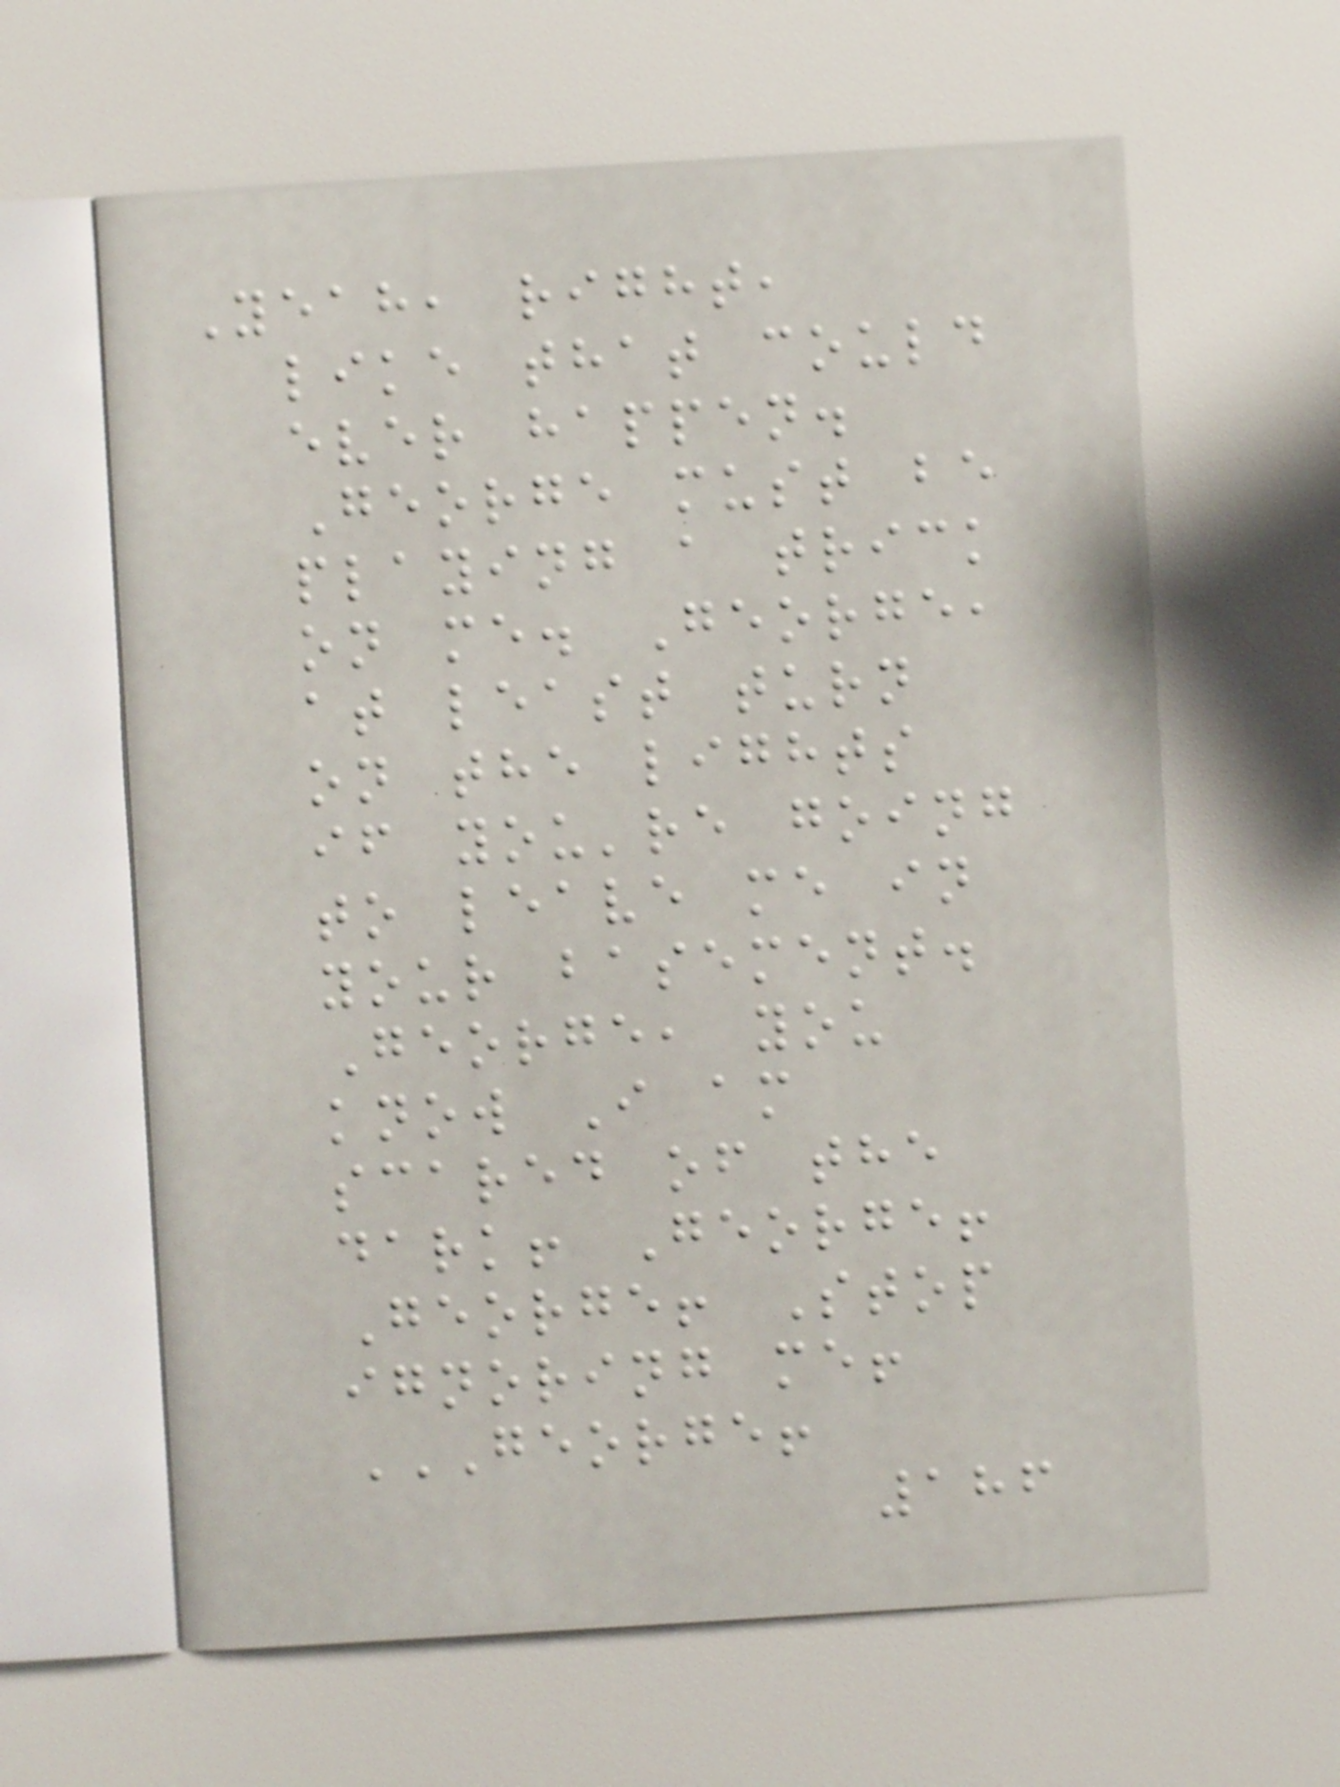Yeah, right,
like that could
ever happen.
George must be
playing a trick
on me. George,
at least turn
on the lights
if you're going
to leave me in
your basement.
George, you
know I am
scared of the
dark! George!
George! Stop
ignoring me!
GEORGE!
186
